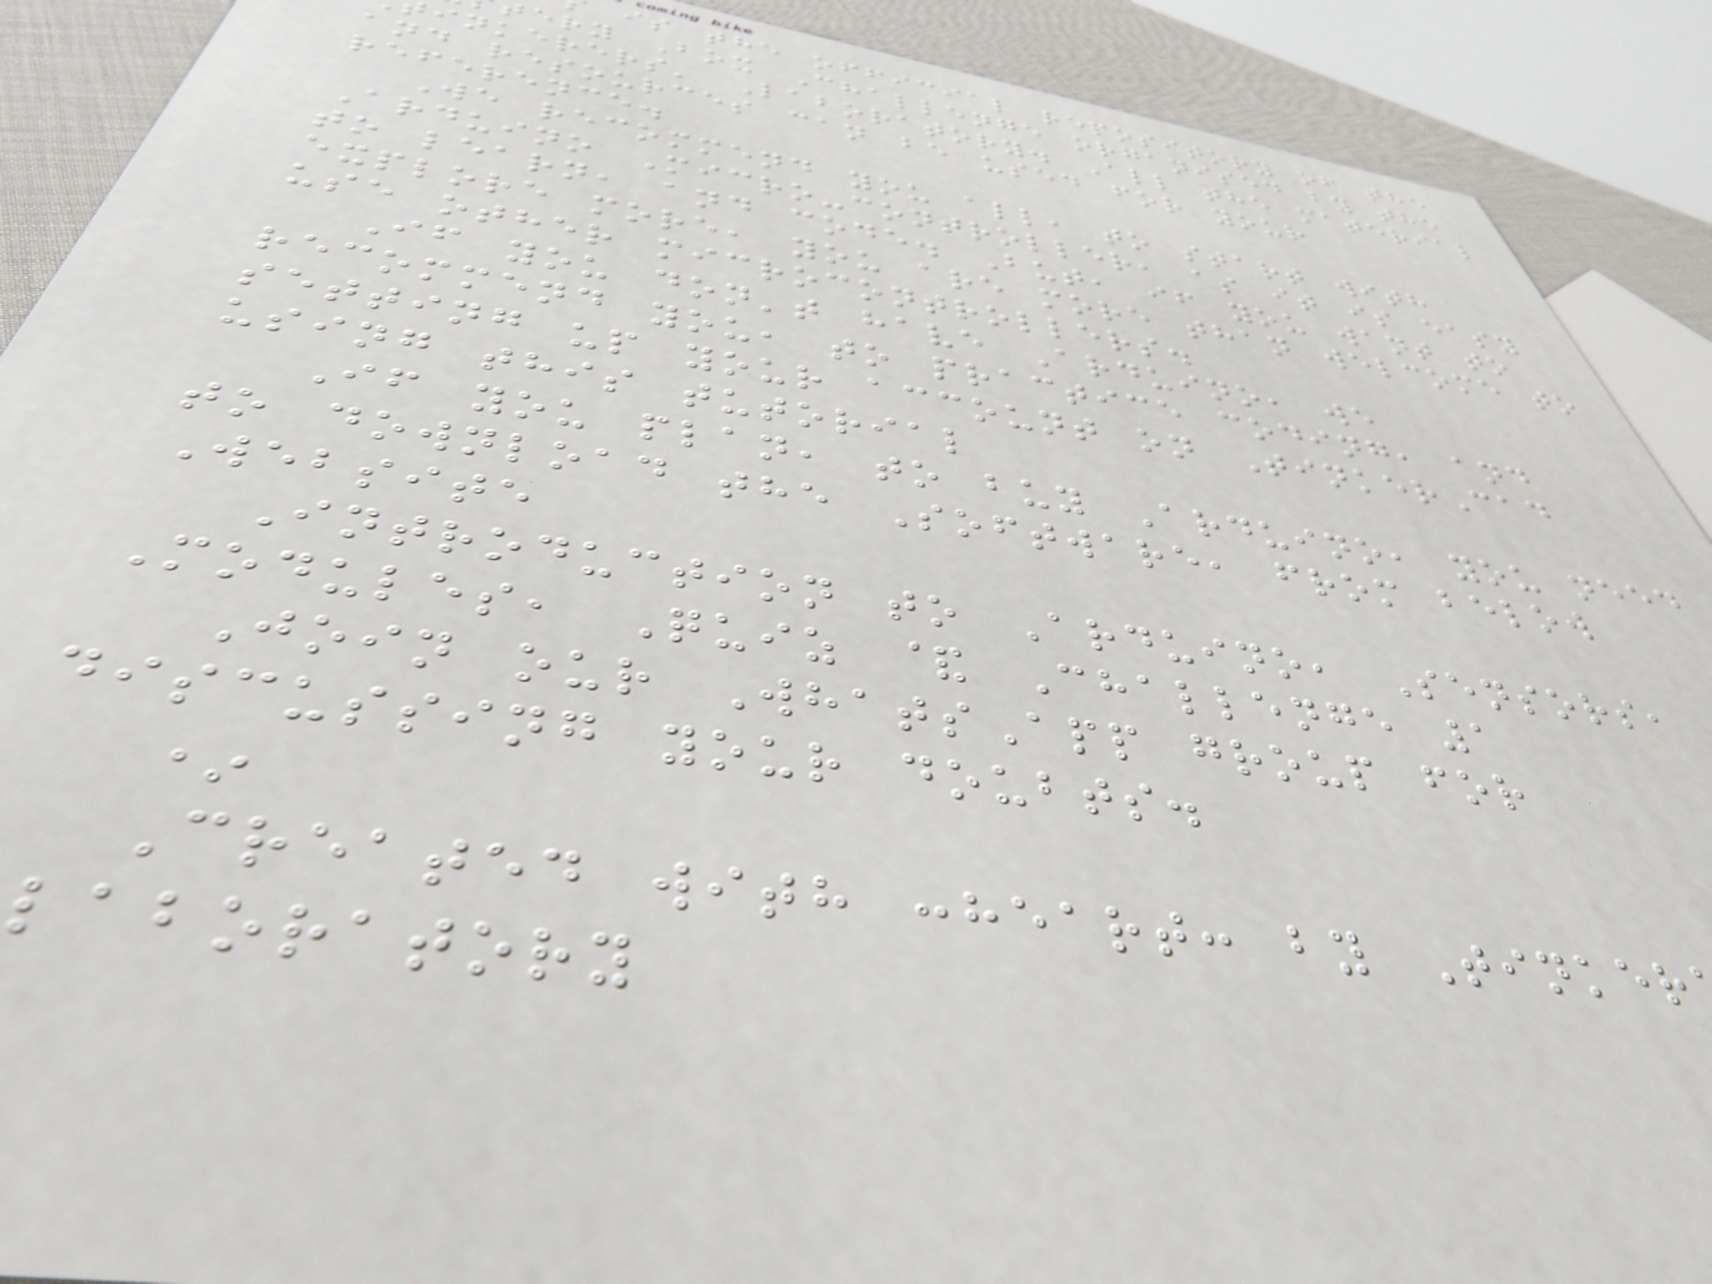is the official repository of the
ery Box Challenge organised by the
inkerers' Laboratory. All the material
and resources can be used for your
reference.
We recommend you all, to start with
Arduino Micro-controller, as it is easy
to learn, and code. But, if you want to
explore more, you are more than welcome to
use other microcontrollers.
If you don't have Arduino, we
recommend you, to practice coding, and
setting up your account on TinkerCad
using this tutorial
If you plan, to buy Arduino, you need
to download the Software, from below
Website
Introduction to Arduino, Sensors,
Modules, Quiz & Challenge 1
Join our WhatsApp group for
discussing your doubts.
*
Created with :heart: by Tinker
laboratory
